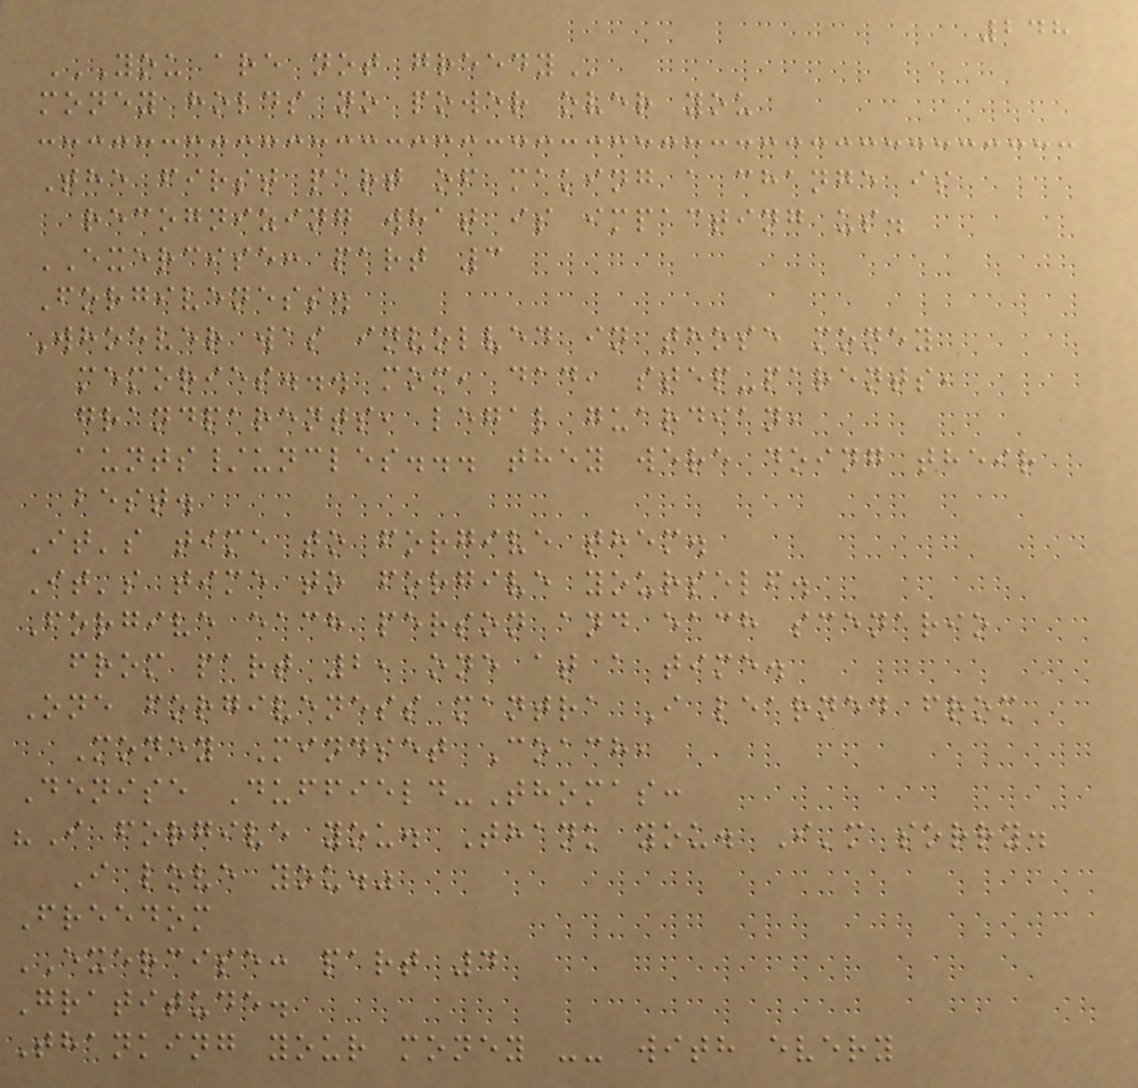248
YOU ARE NOT GREEDY
money holds no power over you
The first part of making a change is
recognizing what is impacting us.
EXERCISE: part 3
Forgiveness.
Whoever was involved in those money
memories... mom, dad, step-parents,
grandparents, legal guardian,
aunts/uncles... they were doing their
best.
It's time to forgive them.
It's time to forgive yourself.
Forgive each person and each scenario
from part 2, one at a time.
One forgiveness mantra I learned from
Money Mindset Coach,
Denise Duffield-Thomas:
"I forgive you. Thank you. I'm sorry.
I love you."
Freedom
EXERCISE: part 4
Gratitude.
Thanking your money -- with every
